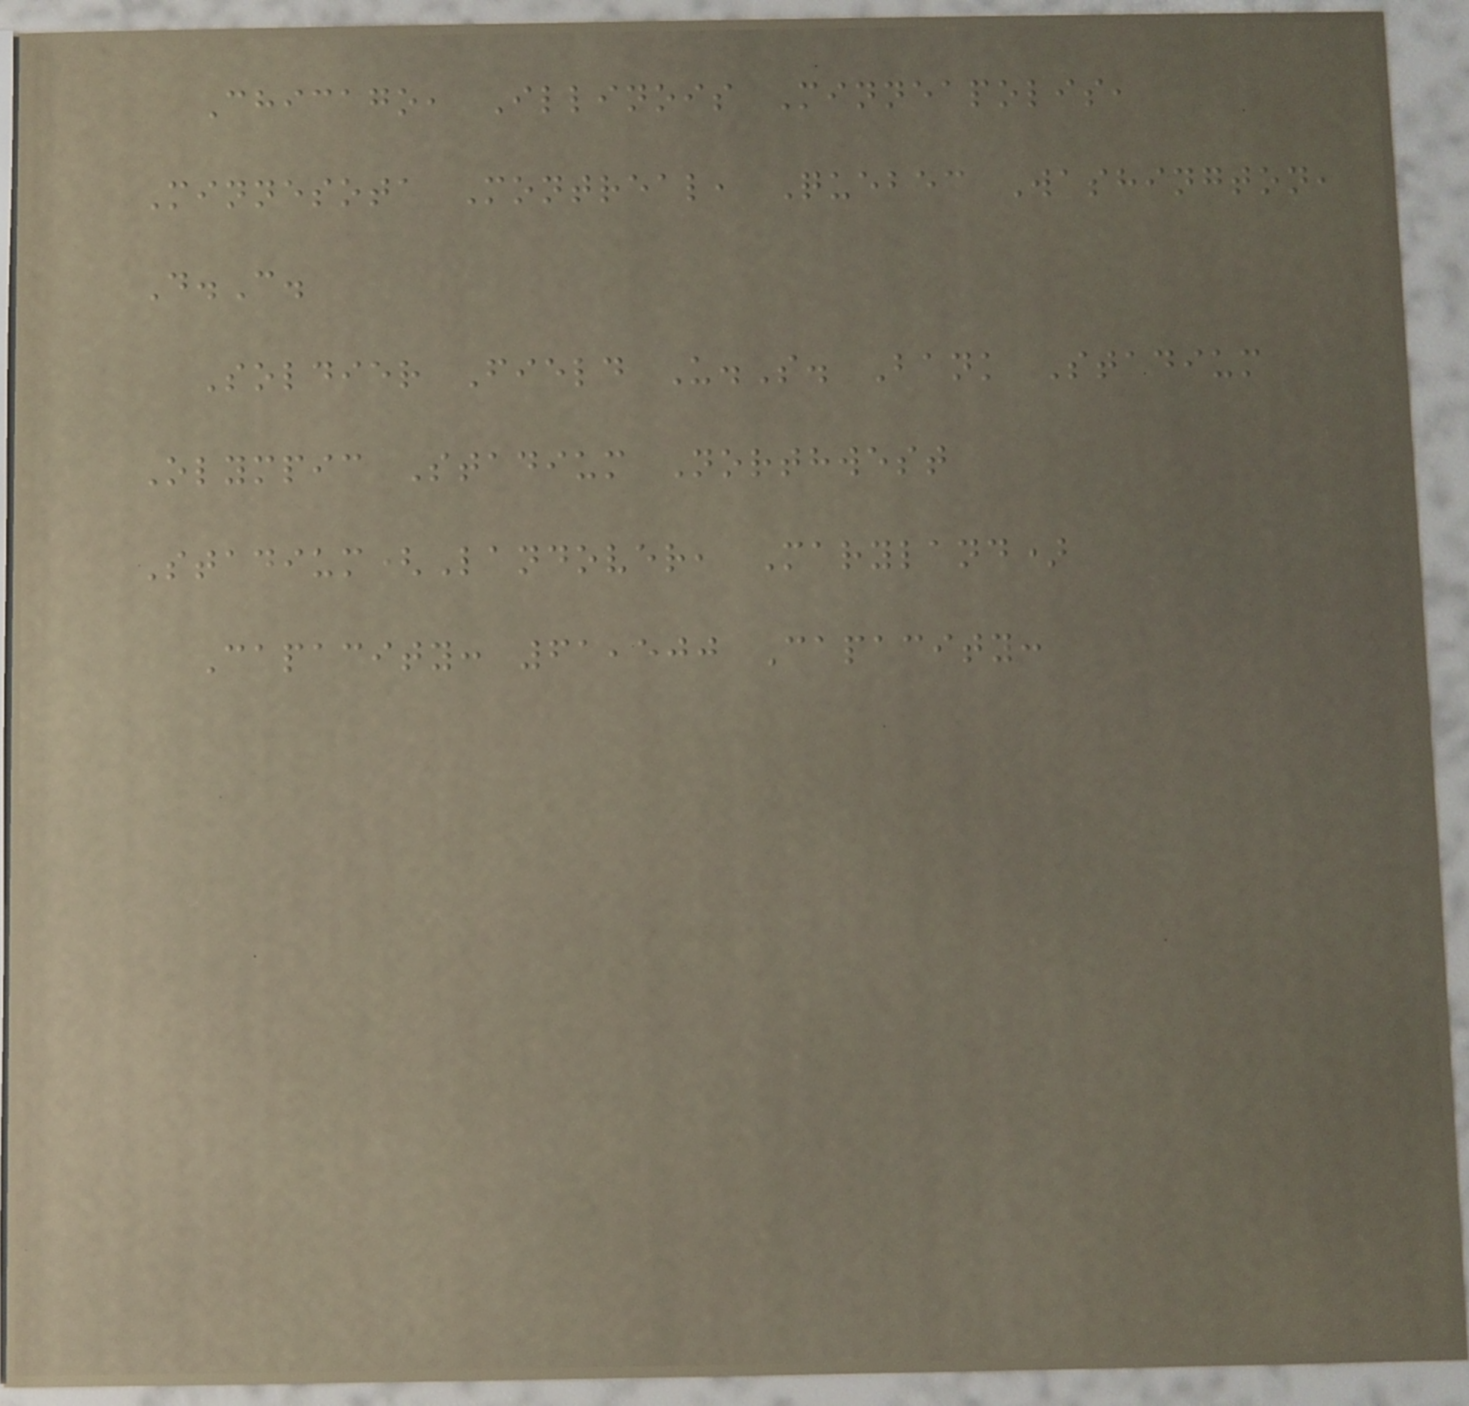Chicago, Illinois Minneapolis,
Minnesota Montreal, Quebec Washington,
D.C.
Soldier Field U.S. Bank Stadium
Olympic Stadium Northwest
Stadium(Landover, Maryland)
Capacity: 61,500 Capacity:
